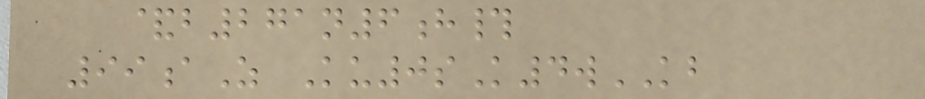&b271n6h#
99aZ Ku0sK4wKB
